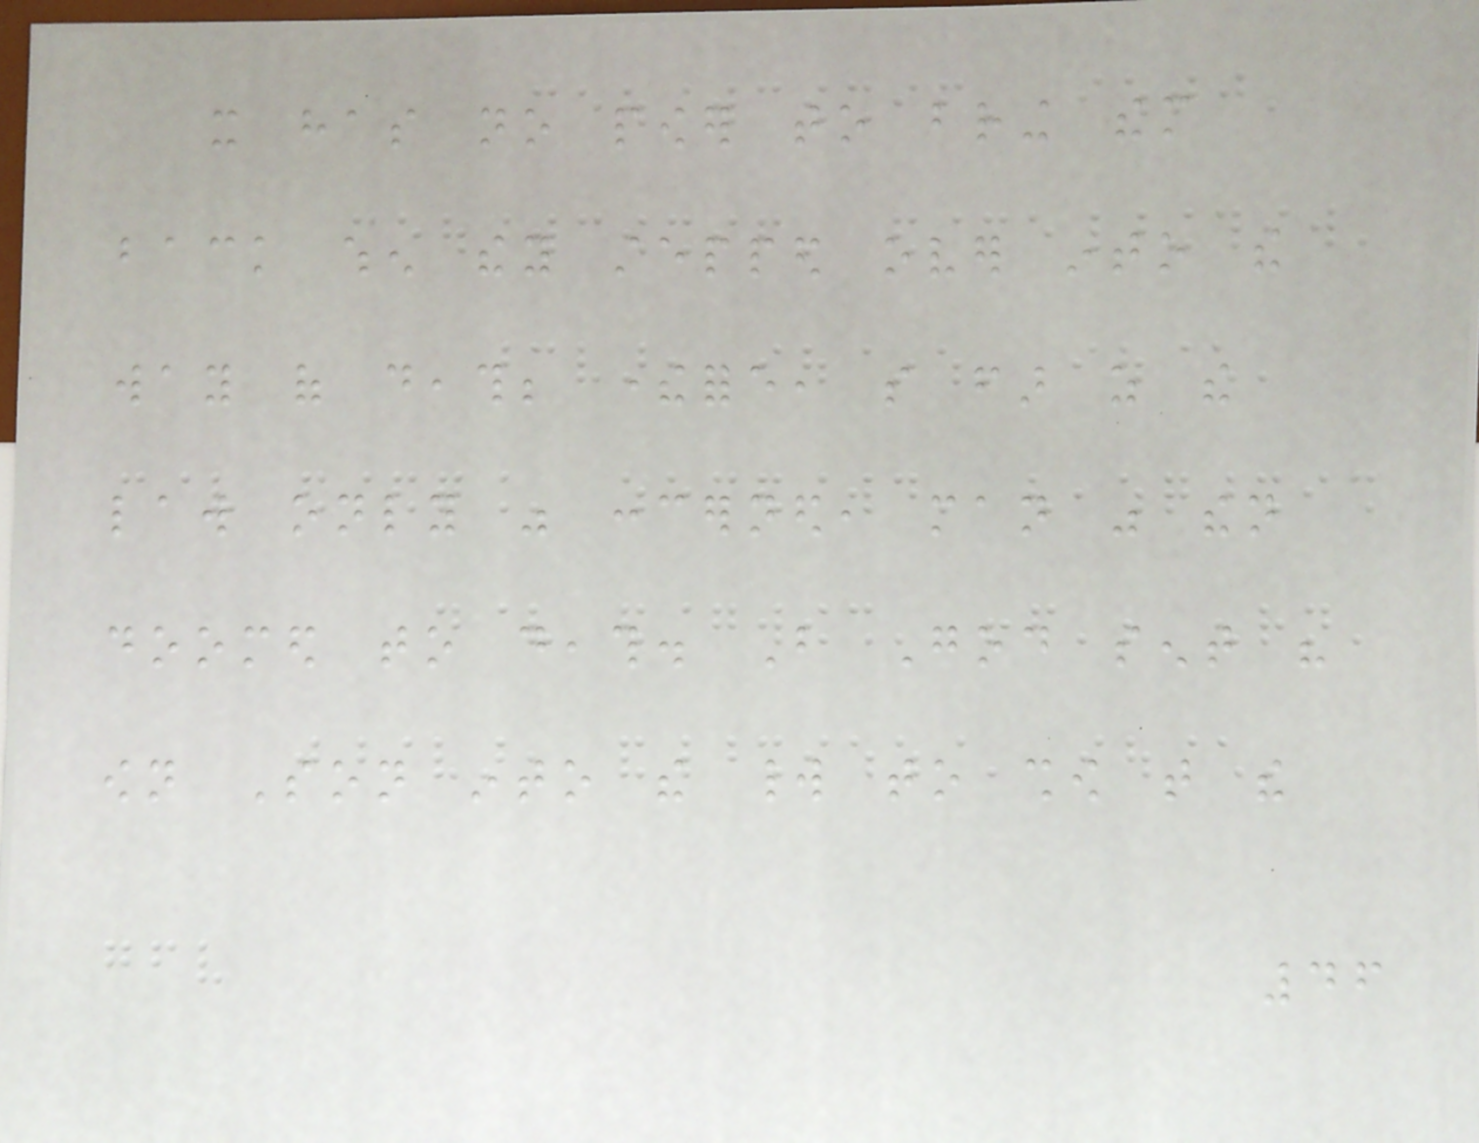it has no power to bring them
back when they stepped over into the
way of death; therefore, so far as the
law only was concerned, man was then
doomed to death. But God sent his
own Son into the world to show that the
46
